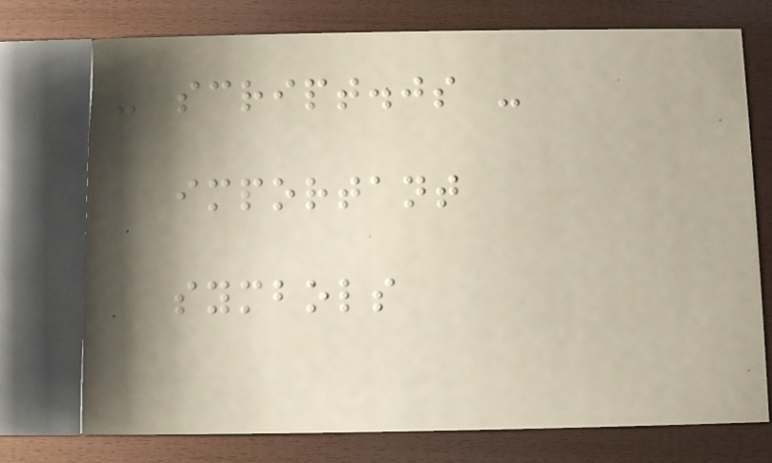- script.js -
important
symbols
